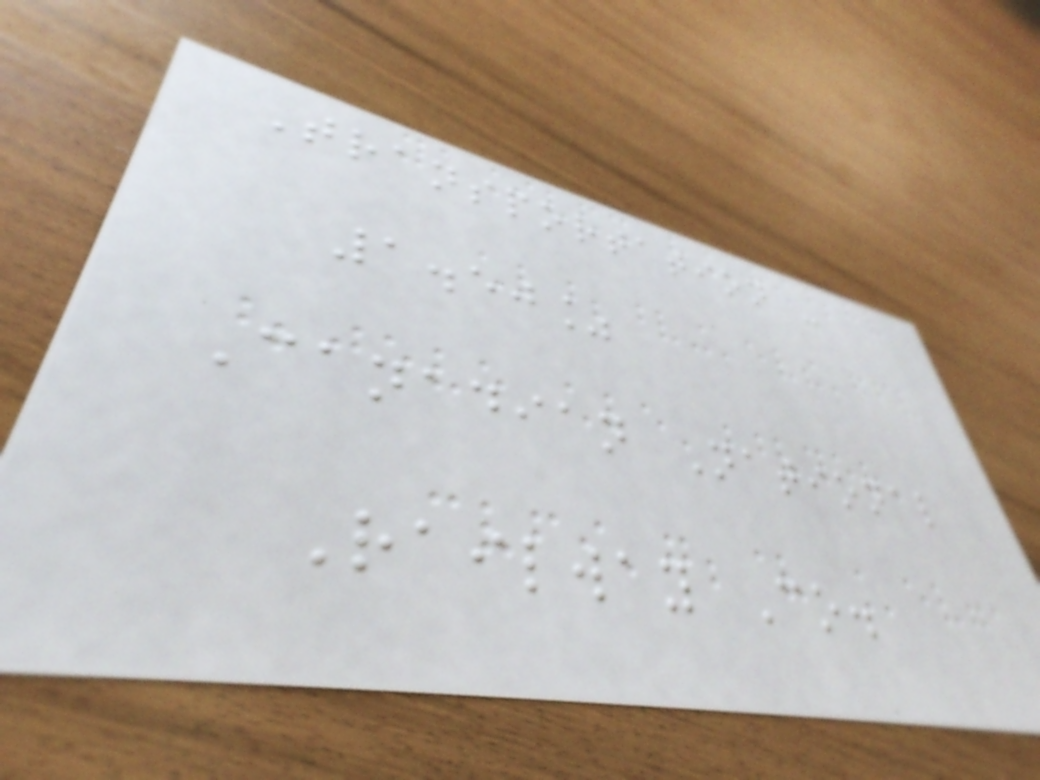Transportation -
1.50%
Canadian National
Railway Co.
